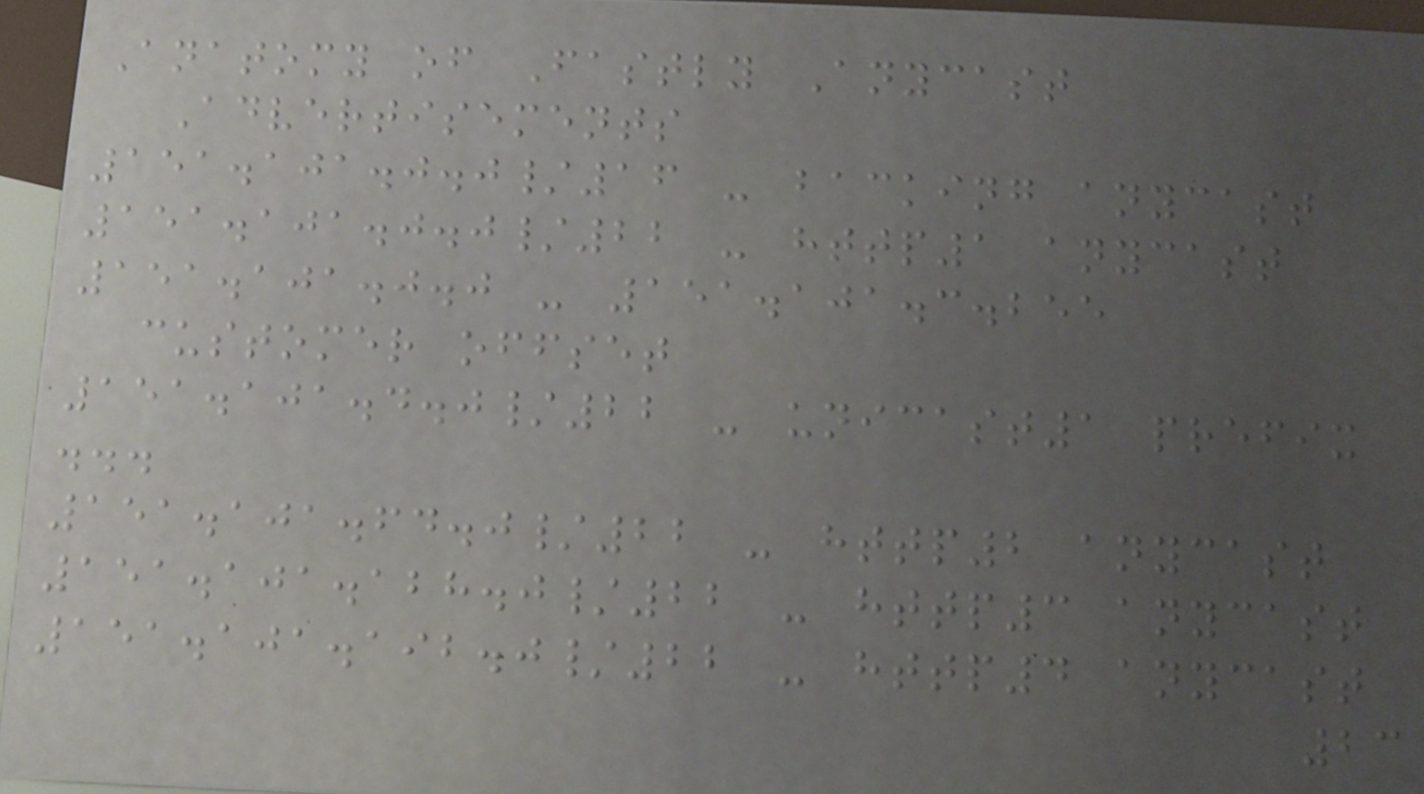Anatomy of Fastly Anycast
Advertisements
151.101.0.0/16 - backing anycast
151.101.0.0/22 - http1 anycast
151.101.0.0 - 151.101.3.255
customer offset
151.101.4.0/22 - unicast1 prefix
...
151.101.64.0/22 - http2 anycast
151.101.128.0/22 - http3 anycast
151.101.192.0/22 - http4 anycast
23
